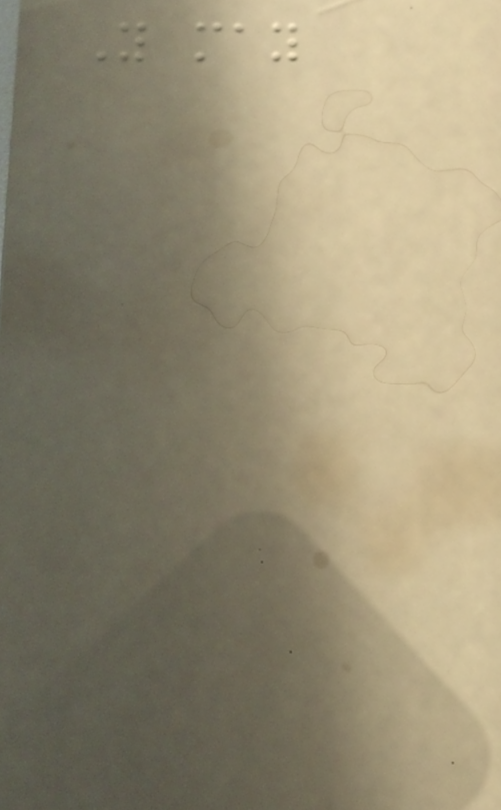You may
